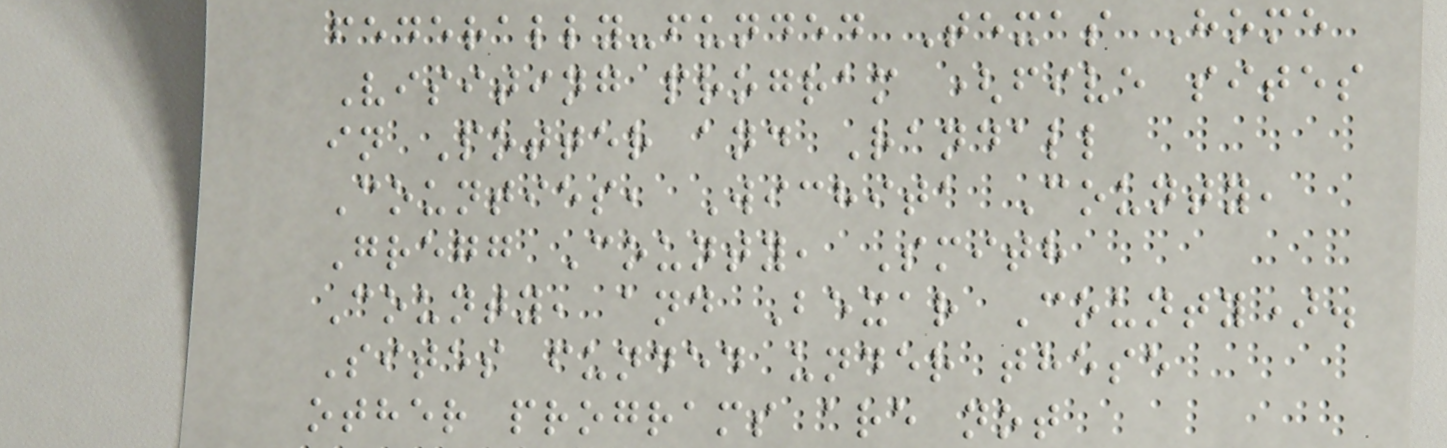federally-funded Texas Home
Visiting program (five sites
in Potter and Randall
Counties, Wichita County,
Gregg County, Smith
County, and Bexar County).
Sites funded under these
other programs are not
